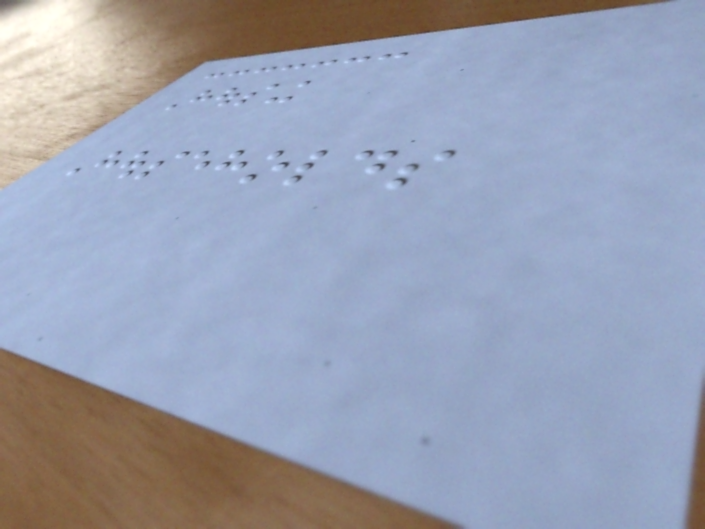Housing
Households
